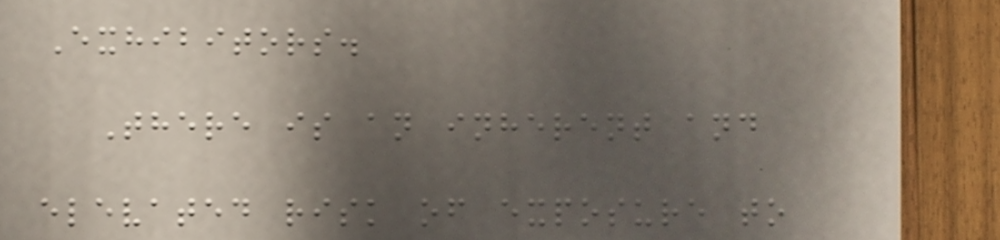Exhibitors.
There is an inherent and
elevated risk of exposure to
